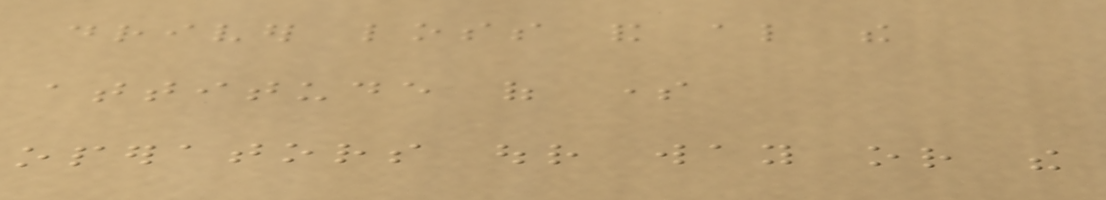driver loss and also the
attitude of some
operators our way or the
